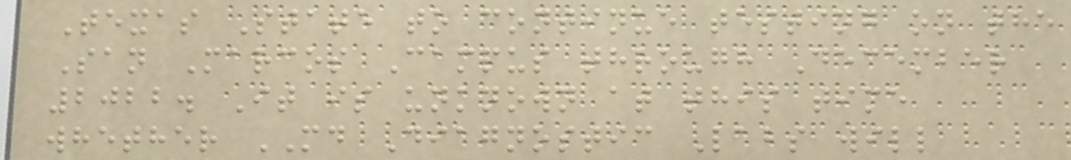Texas State to continue testing on the
San Marcos Campus through December
2022. It is unknown at this time
whether MD Diagnostic Labs will
